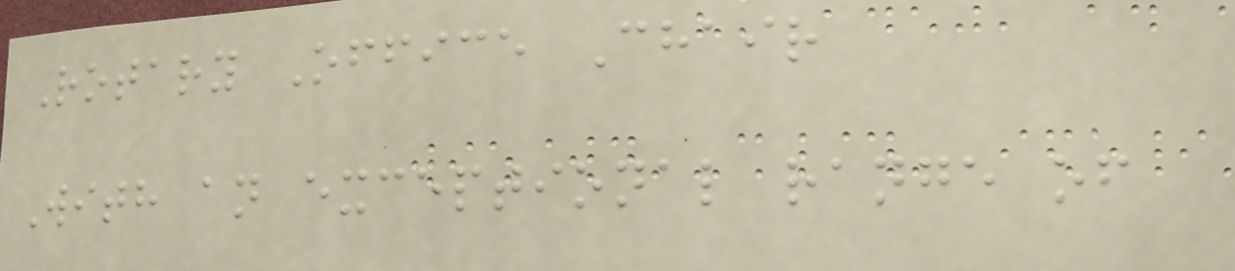Rotary Office Chair
With an exceptional range of
